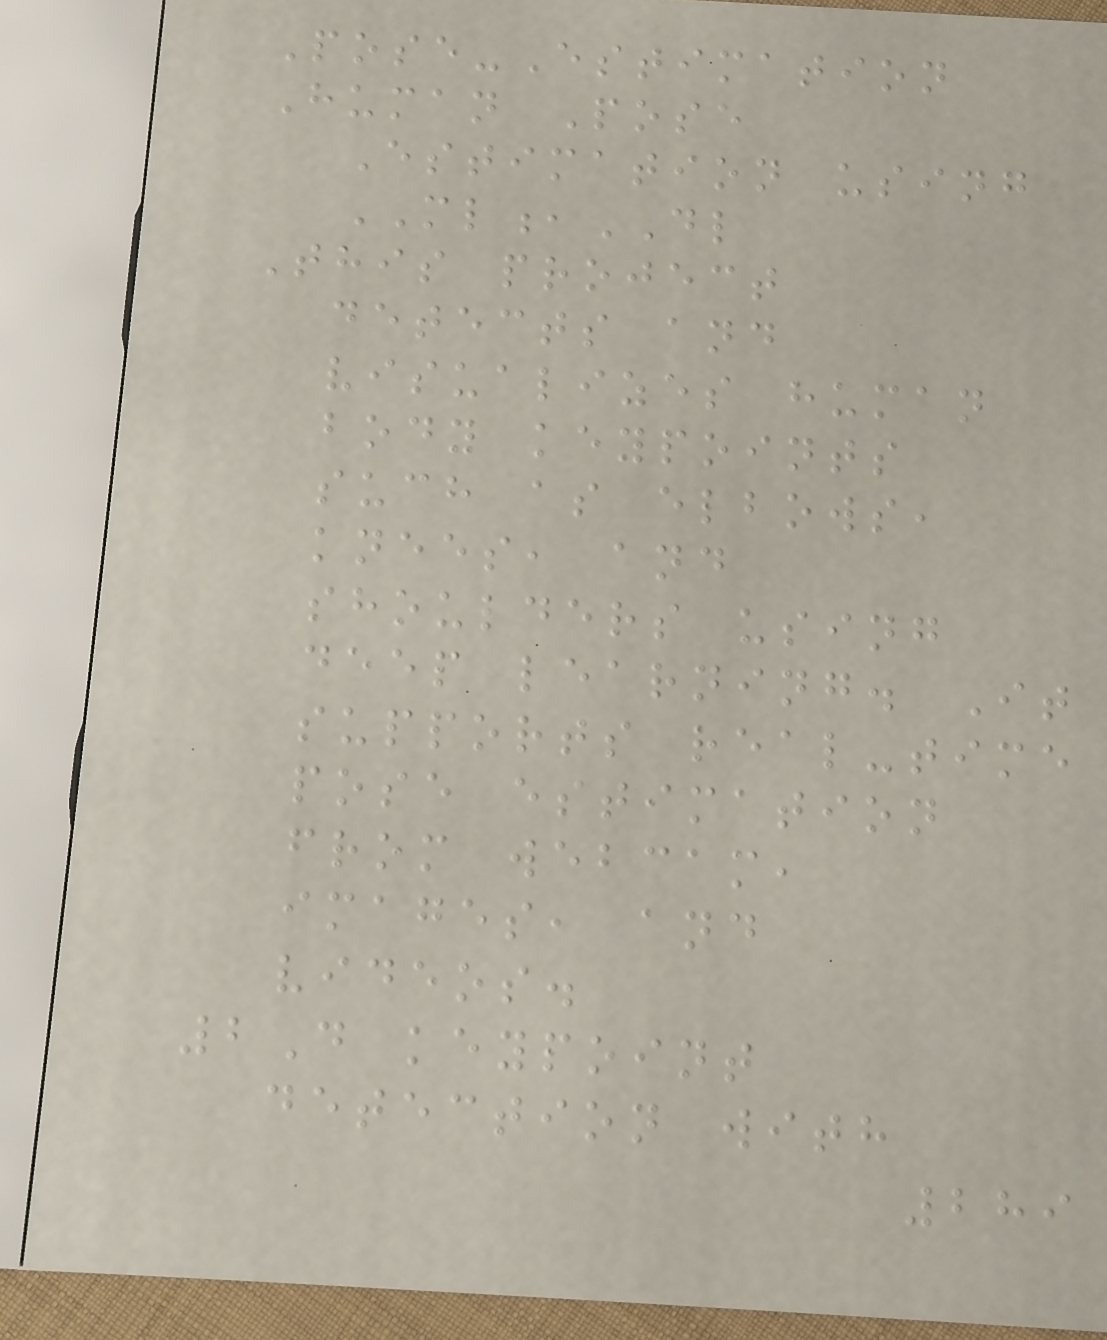Pose-Estimation
Human Pose
Estimation using
ML,DL
This project
detects and
visualizes human
body keypoints
such as elbows,
knees, and
shoulders using
deep learning. It
supports real-time
pose estimation
from webcam,
images, and
videos.
2D keypoint
detection with
289
